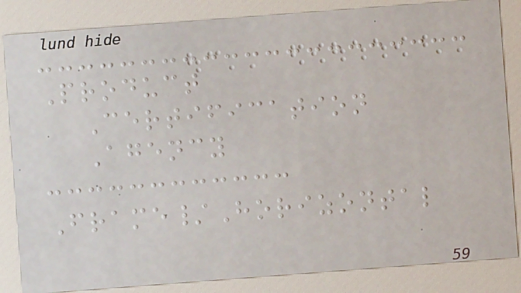Product
Certification
Agency
Frame/Horizontal
